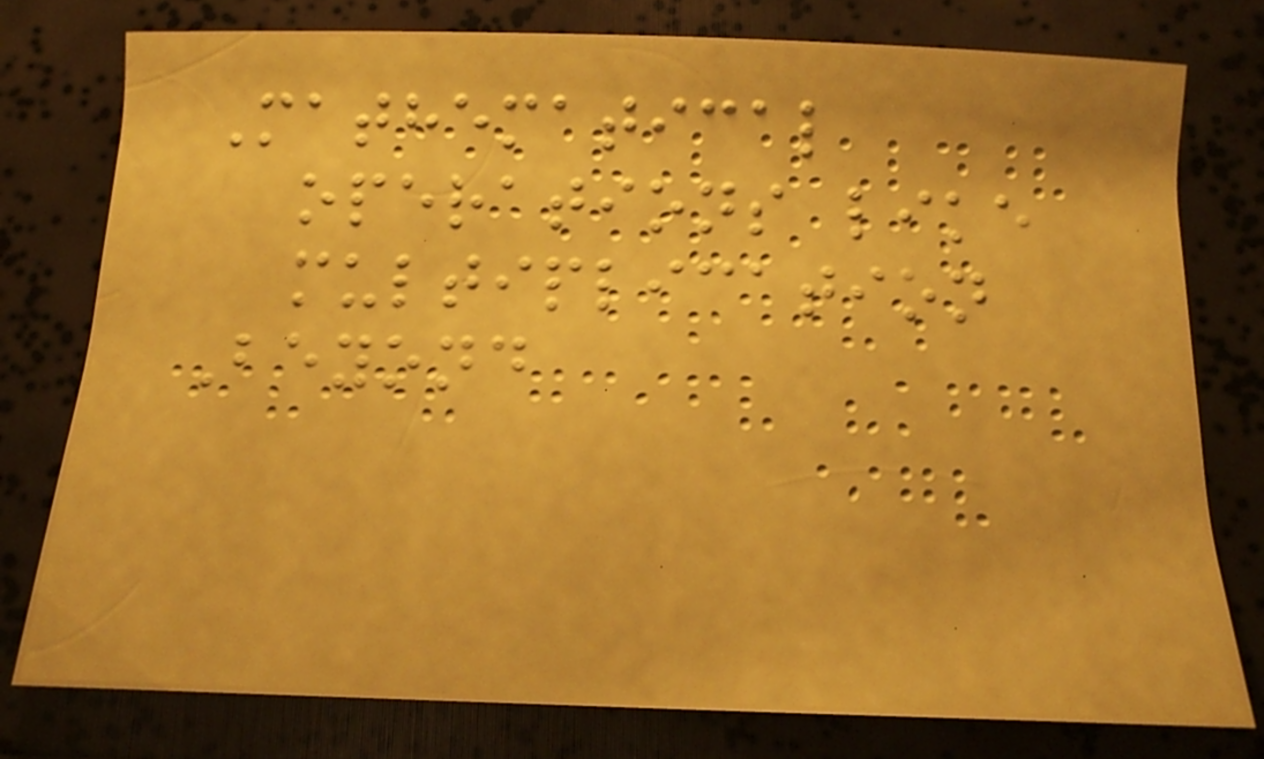Mathematical
operations like
multiplication
Beyond
